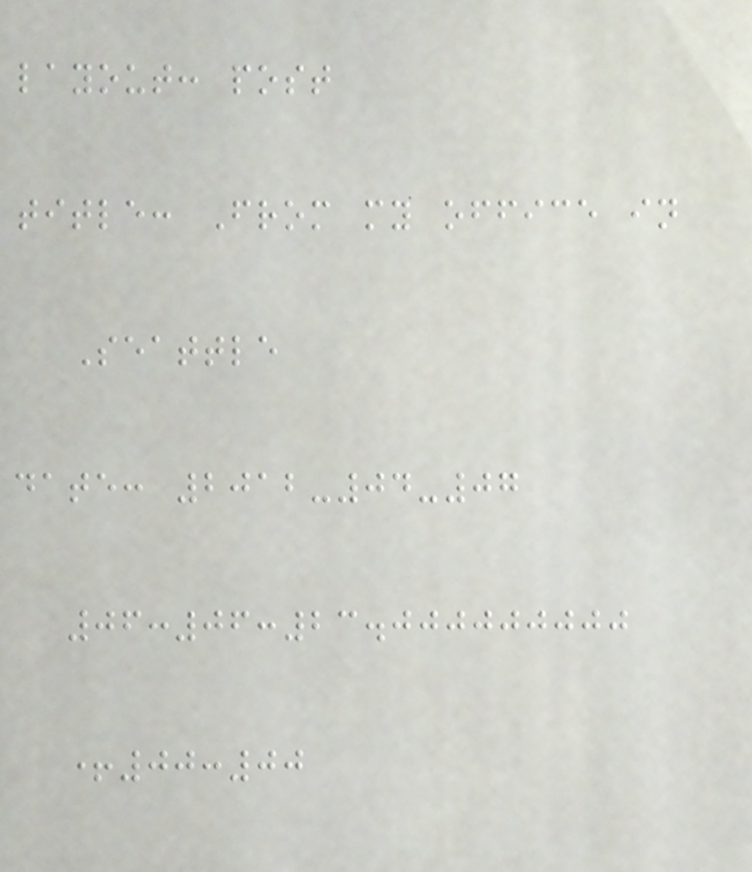layout: post
title: From my office in
Seattle
date: 2012-04-07
06:06:23.000000000
+00:00
